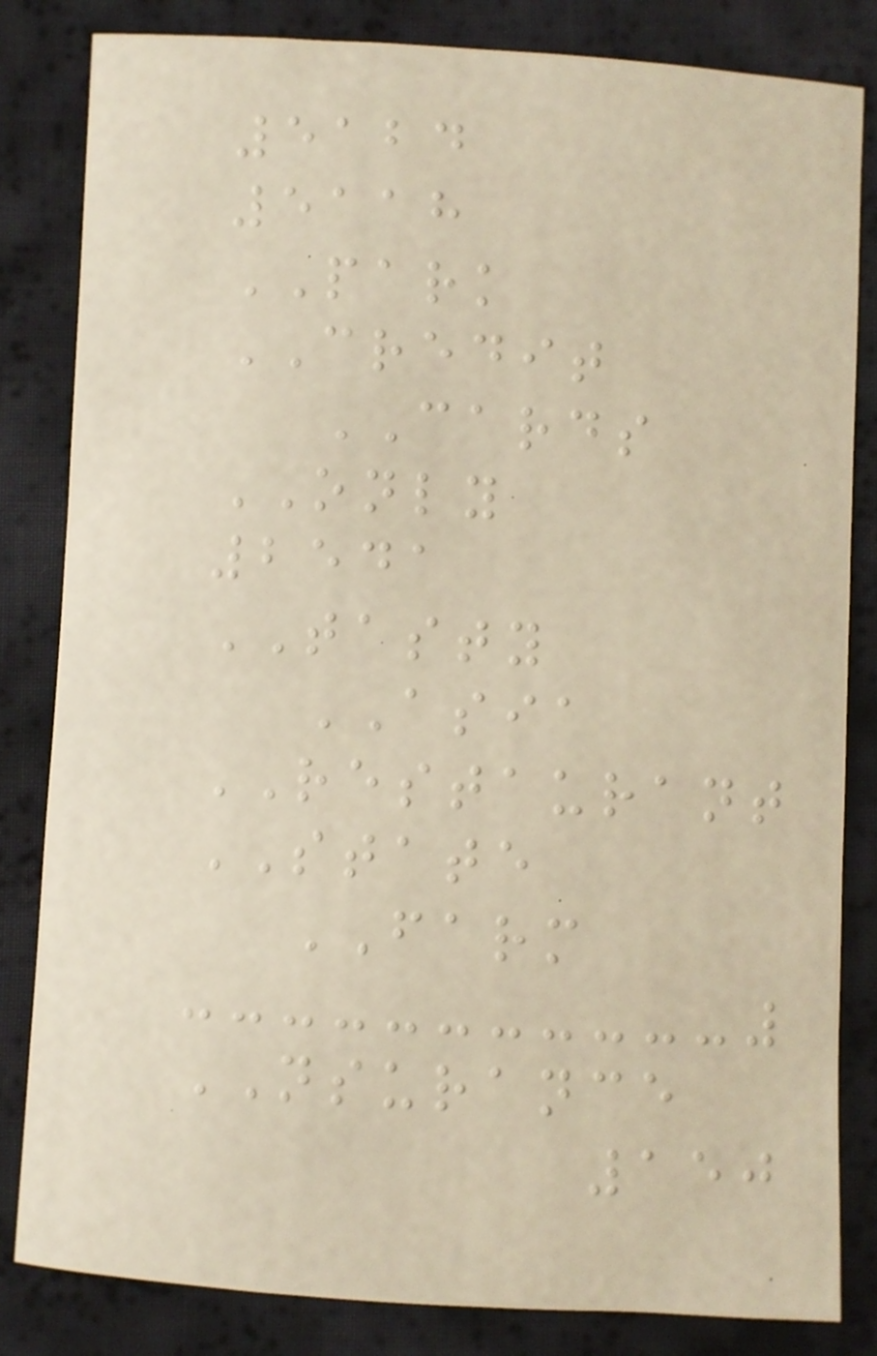5124
5118
PARK
CREDIT
CARDS
ONLY
2541
TASTY
ASIA
RESTAURANT
STATE
FARM
NSURANCE
150
